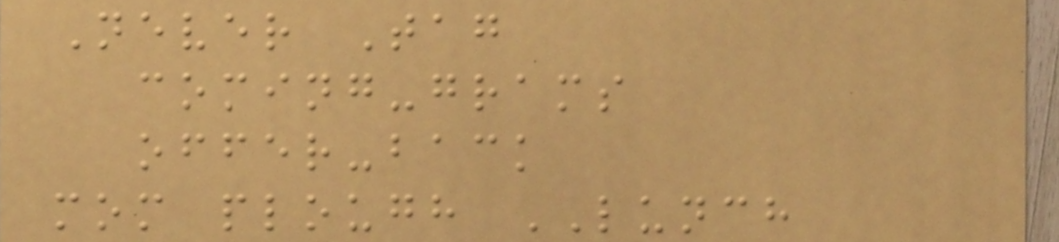Never Tag
coming-grams
offer-back
mom plough LUNCH
